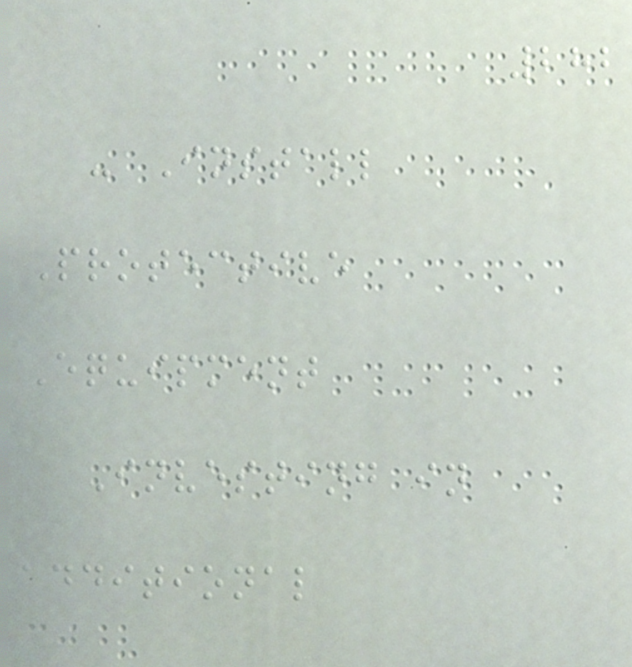282
- Install
Protective
Equipment
Investing in
additional
